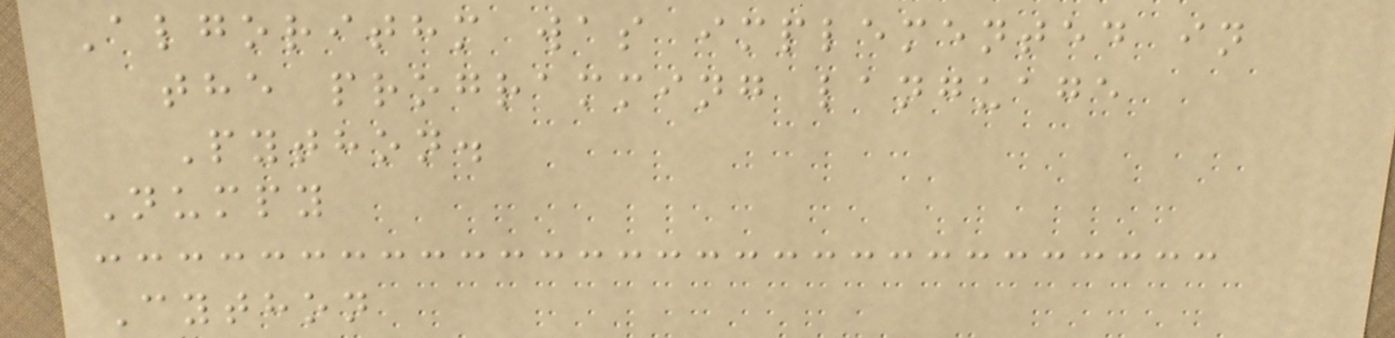Algorithm was implemented in
the programming language
Python.
Numpy
Cython
